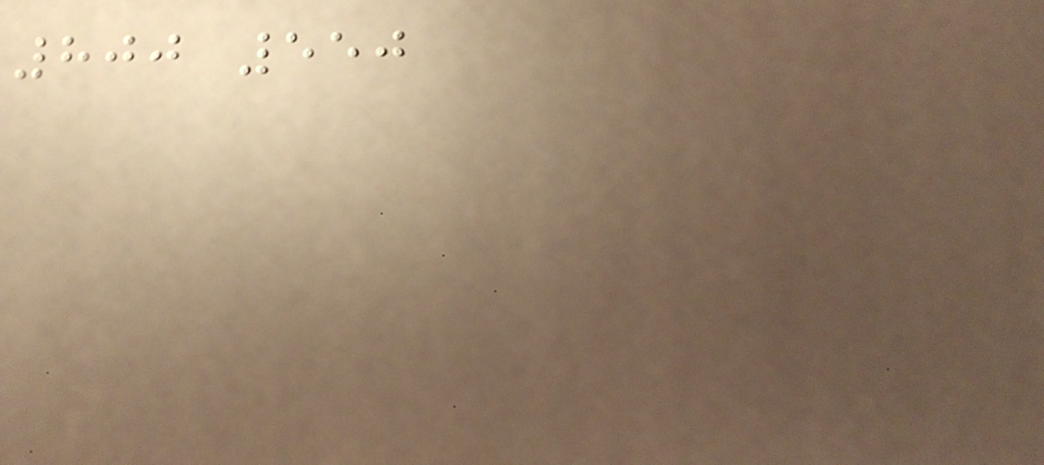800 550
